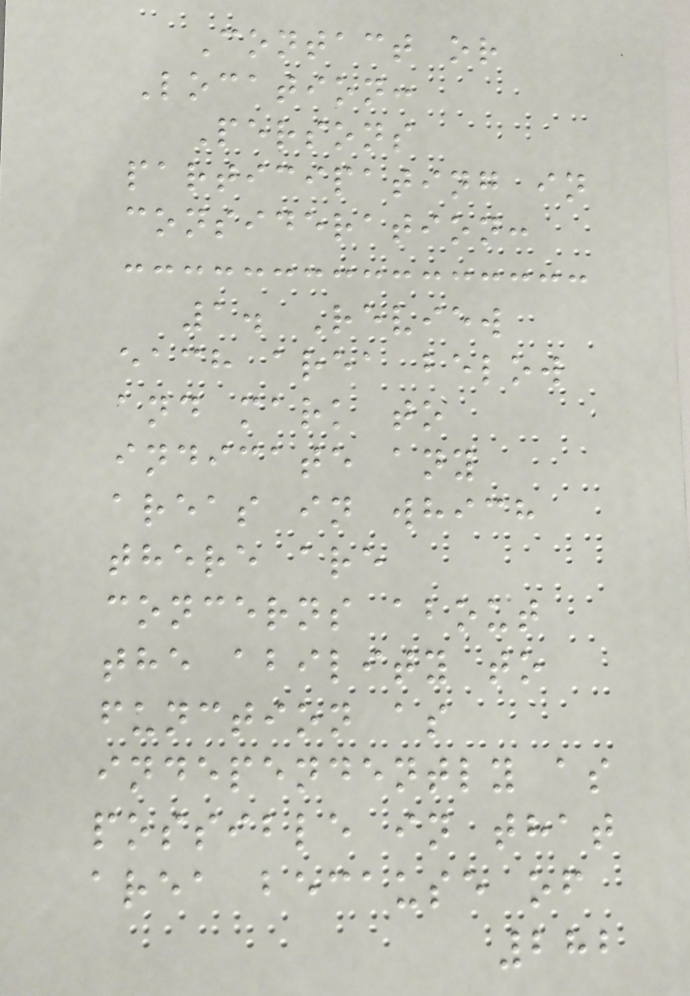Contact or
Location:
Persons
participating in
consideration:
1. Review
each area below
and mark to
indicate any
areas in which
there are
concerns about
the ability to
function as
independently as
possible in that
area because of
282
